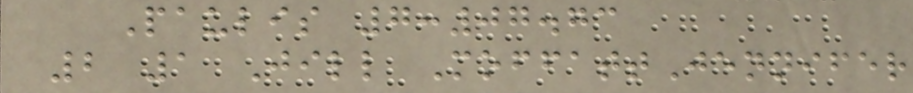Paulis 7:07.73
2 1 Jill MoffattJennifer
